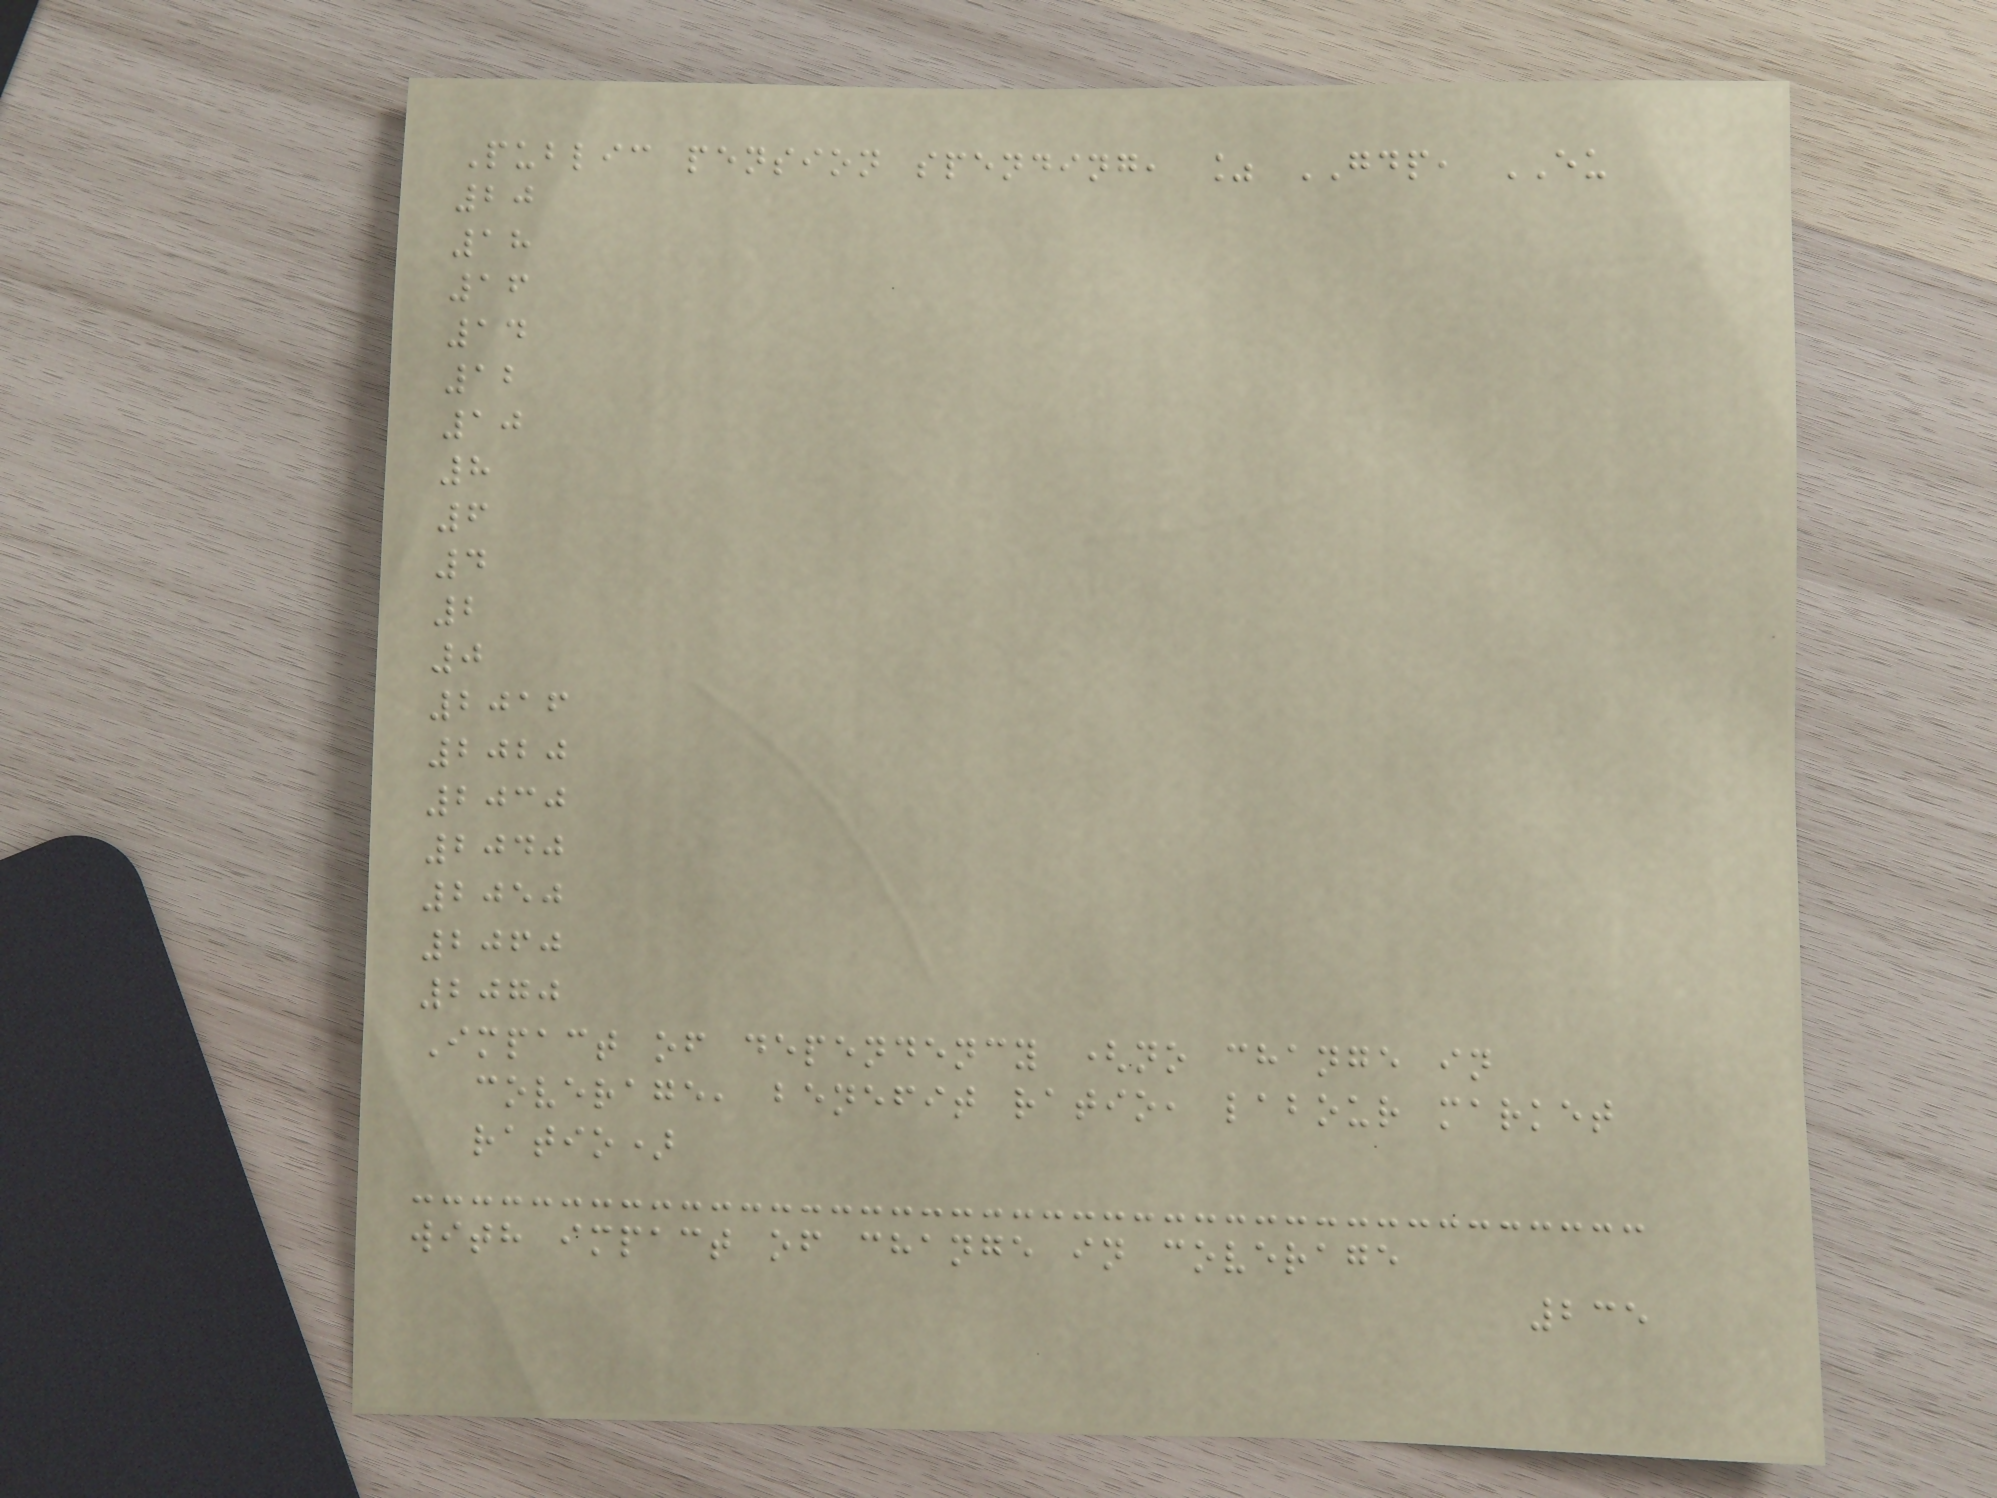Public pension spending, % GDP, EU
20
18
16
14
12
10
8
6
4
2
0
2016
2020
2030
2040
2050
2060
2070
Impact of dependency (no change in
coverage, benefit ratio, labour market
ratio)
with impact of change in coverage
235
